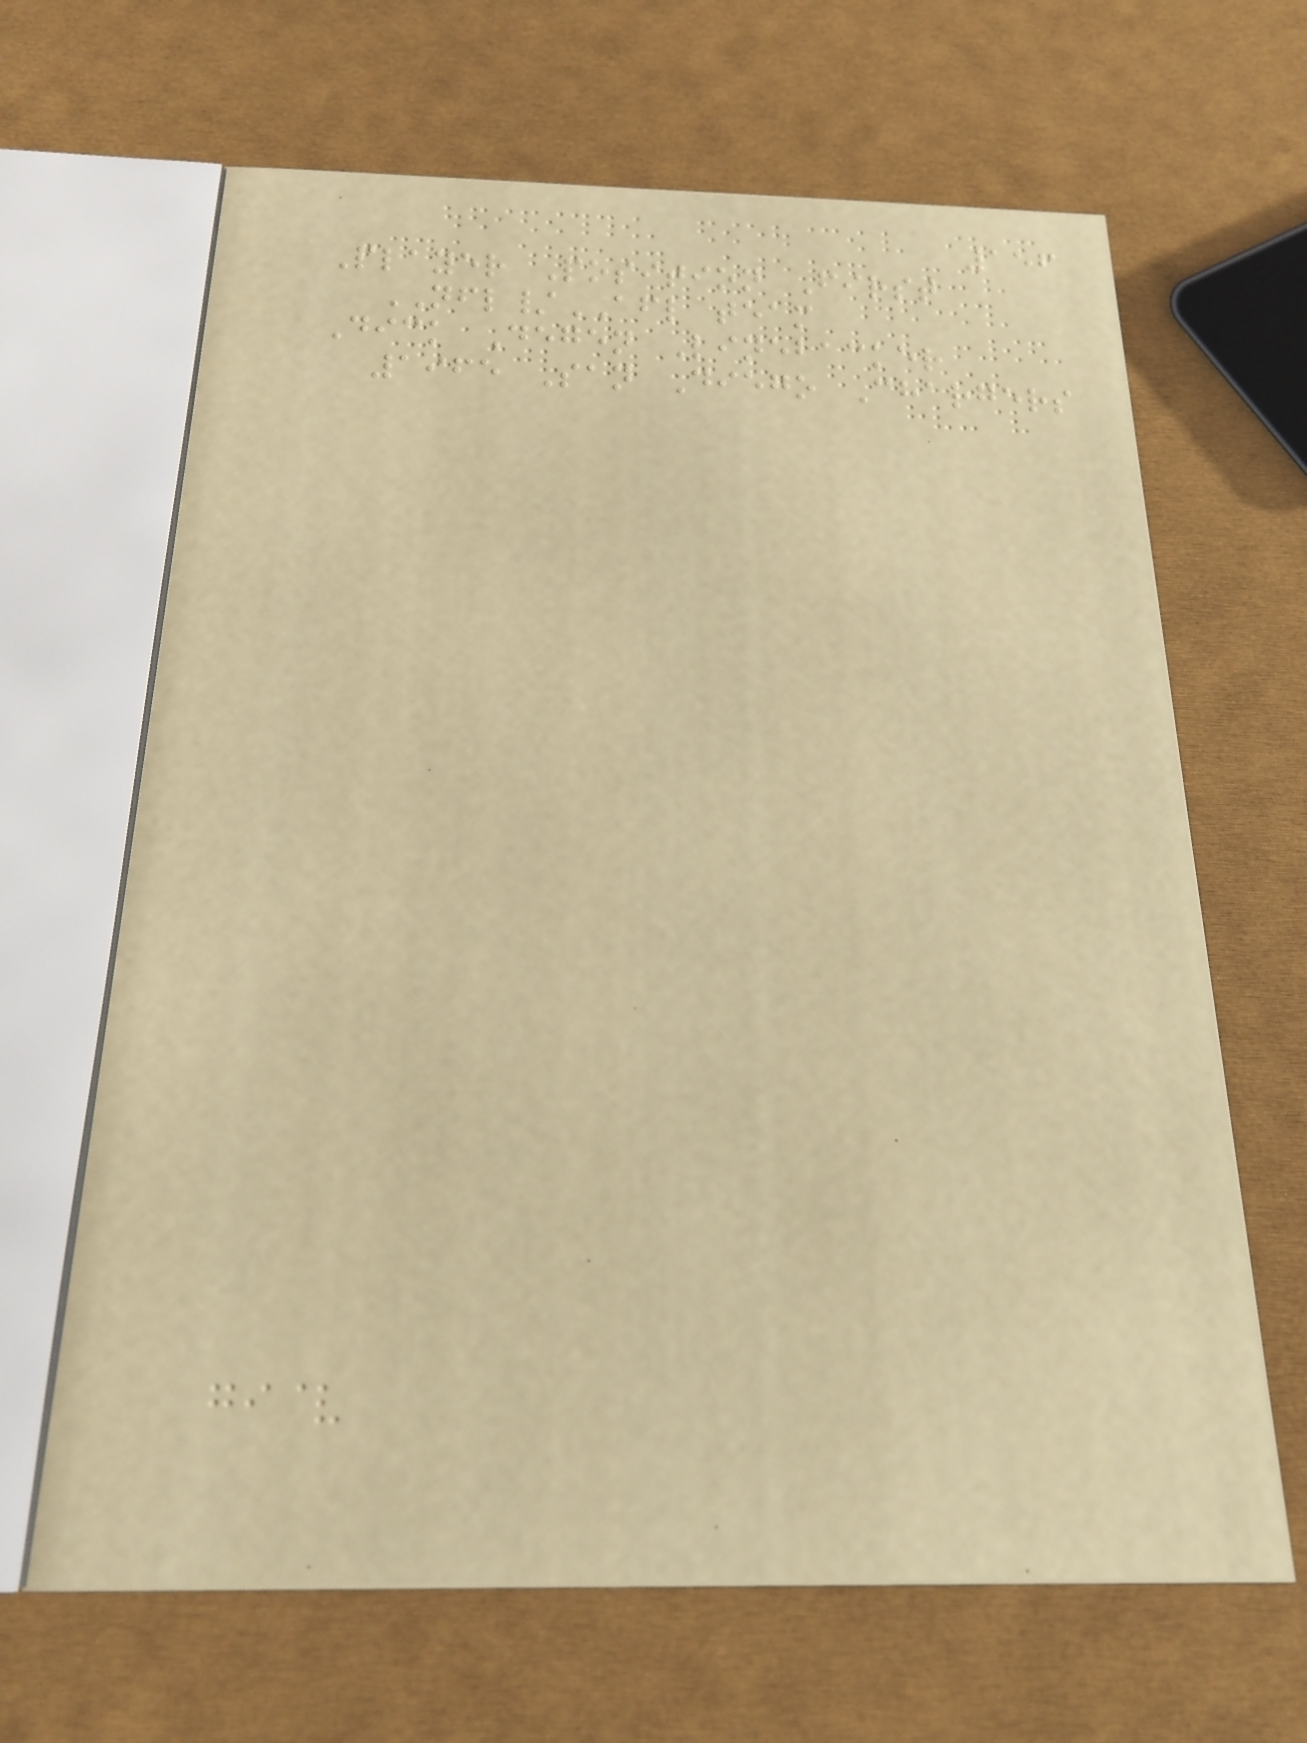156
Player Position First
NFL/AFL team
Dick Degen Linebacker
1965 San Diego Chargers
